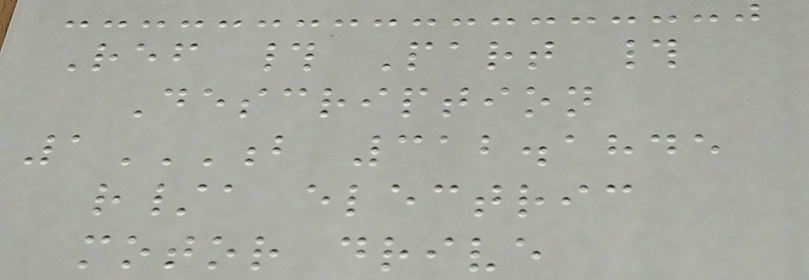Ref # Part #
Description
1B 312.1845
R/A ELECTRIC
MOTOR DRIVE
